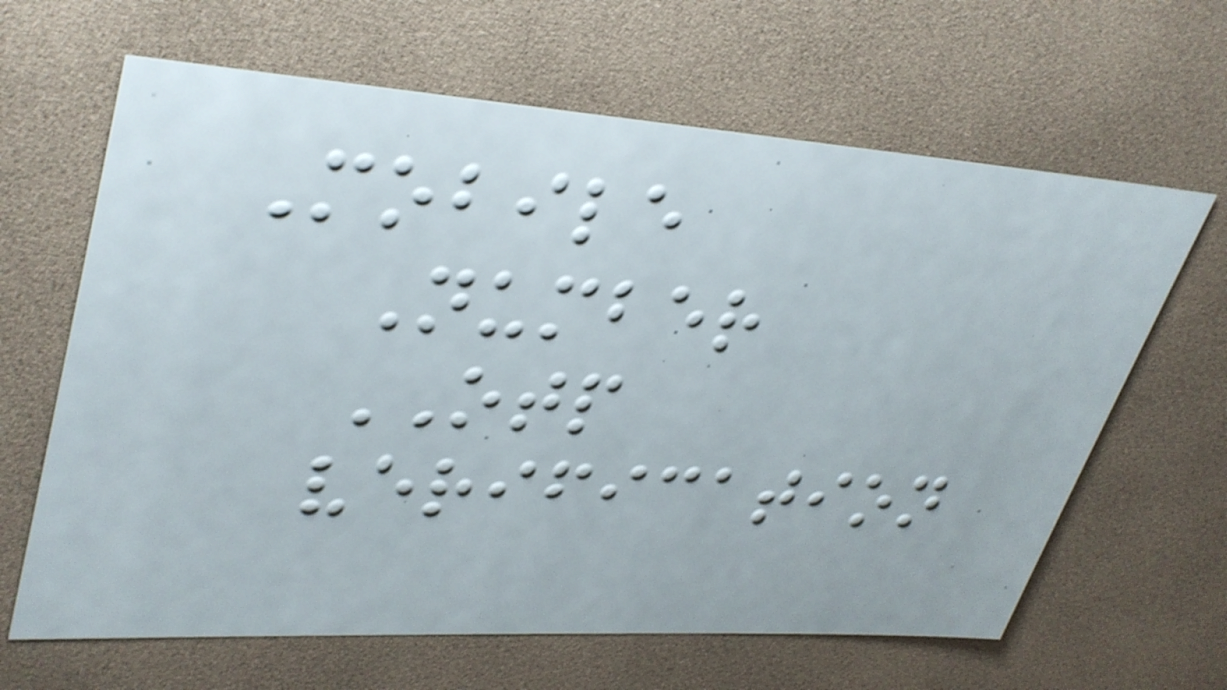Mobile
Number
OTP
verification
